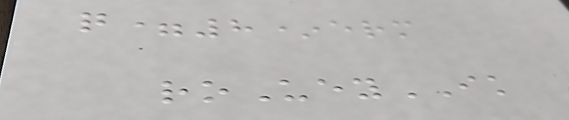q=8*erm
roUeyIK
